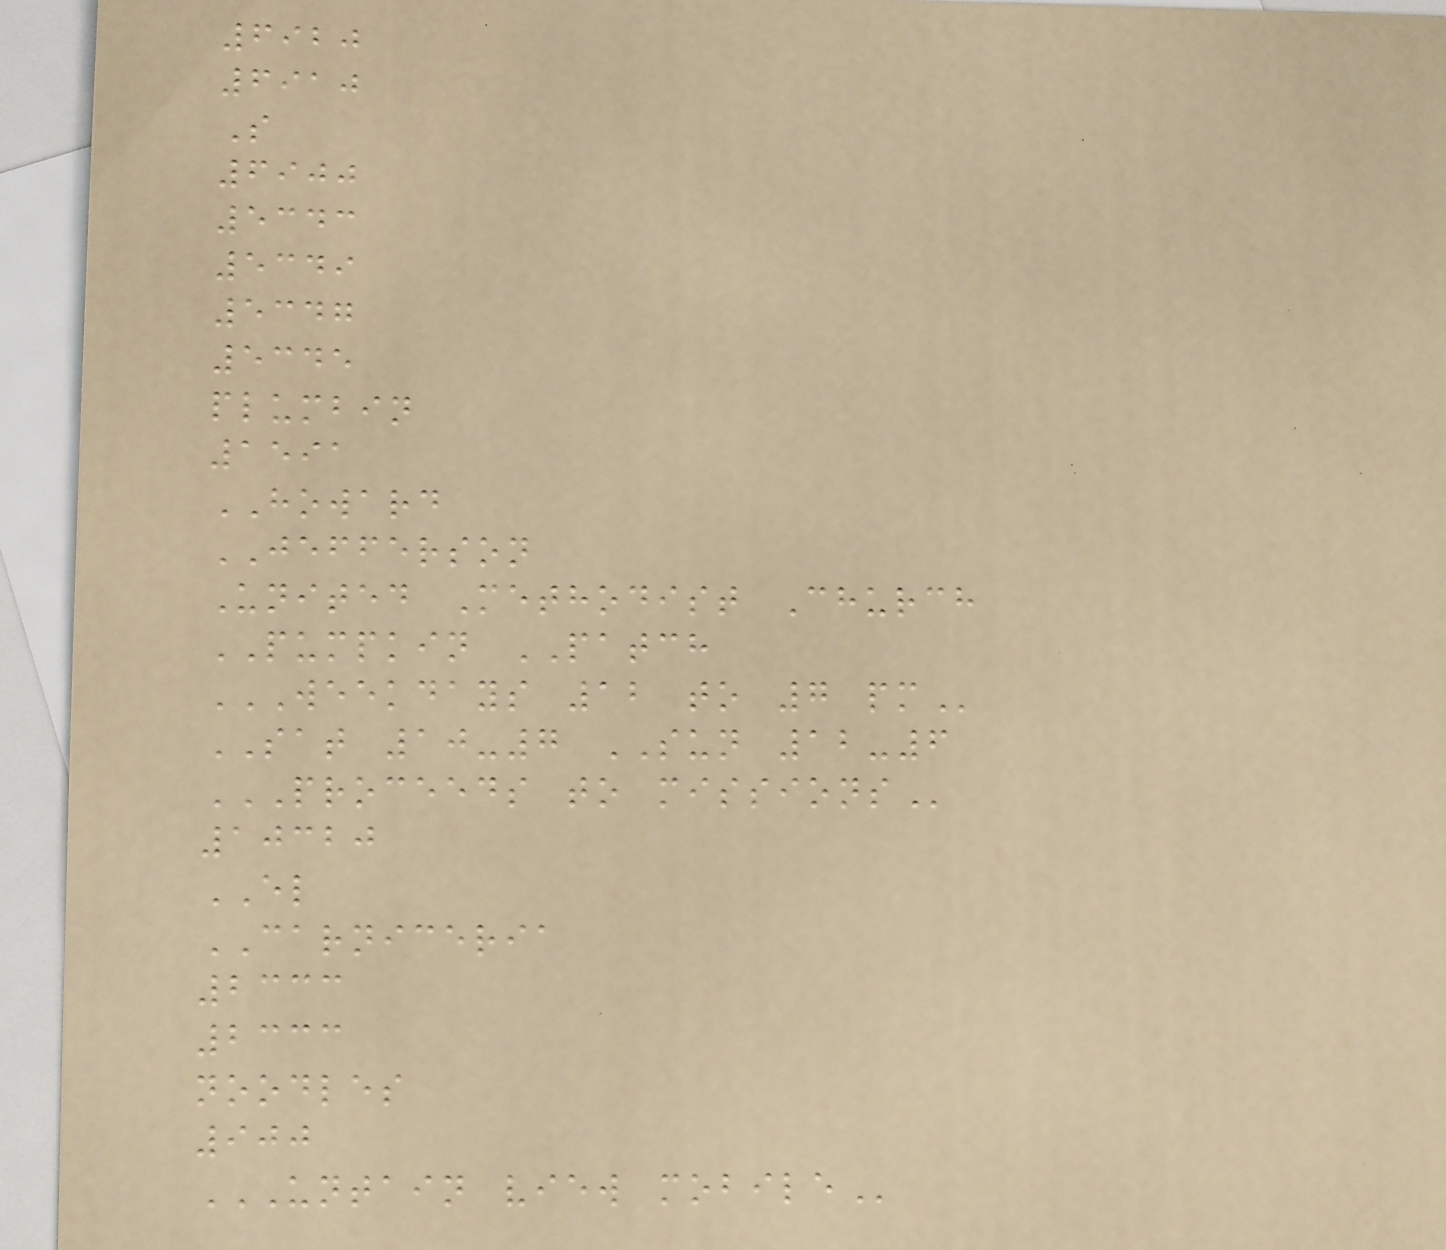6920
6910
S
6900
5343
5349
5347
5345
plumbin
1591
HOWARD
JEFFERSON
United Methodist Church
PUMPKIN PATCH
WEEKDAYS 12 TO 7 PM
SAT 10-7 SUN 12-6
PROCEEDS TO MISSIONS
10320
EL
CARNICERIA
2333
2333
noodles
900
UNTAIN VIEW MOBILE
